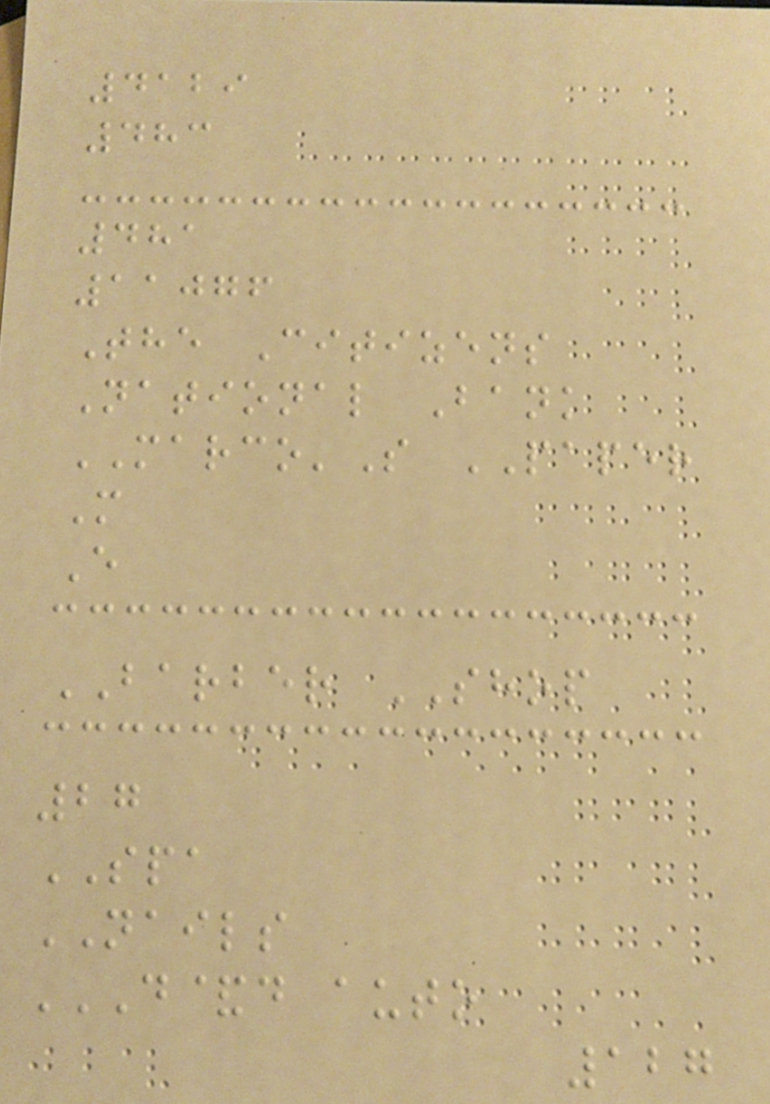4129
483
481
11076
The Citizens
National Bank
MARCO'S PAPER
M
E
BARBER SHOP
27
SPA
NAILS
D&D AUTO
127
